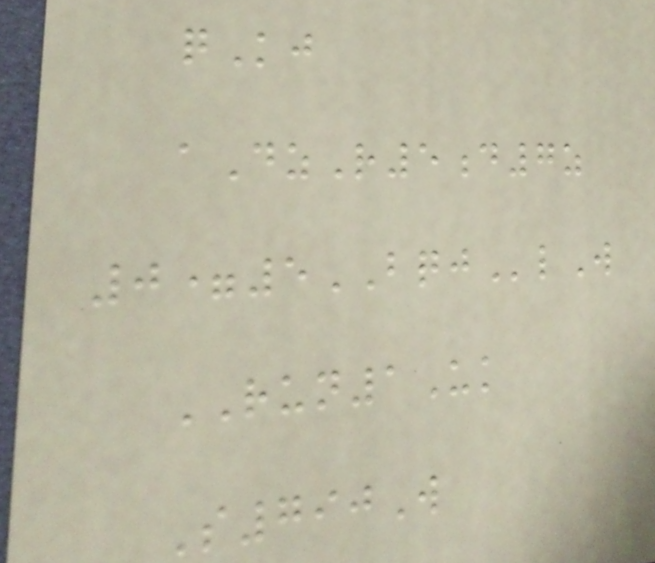qKj
aDzR5d7z
0=5BQJlW
RUN1Uk
S790W
